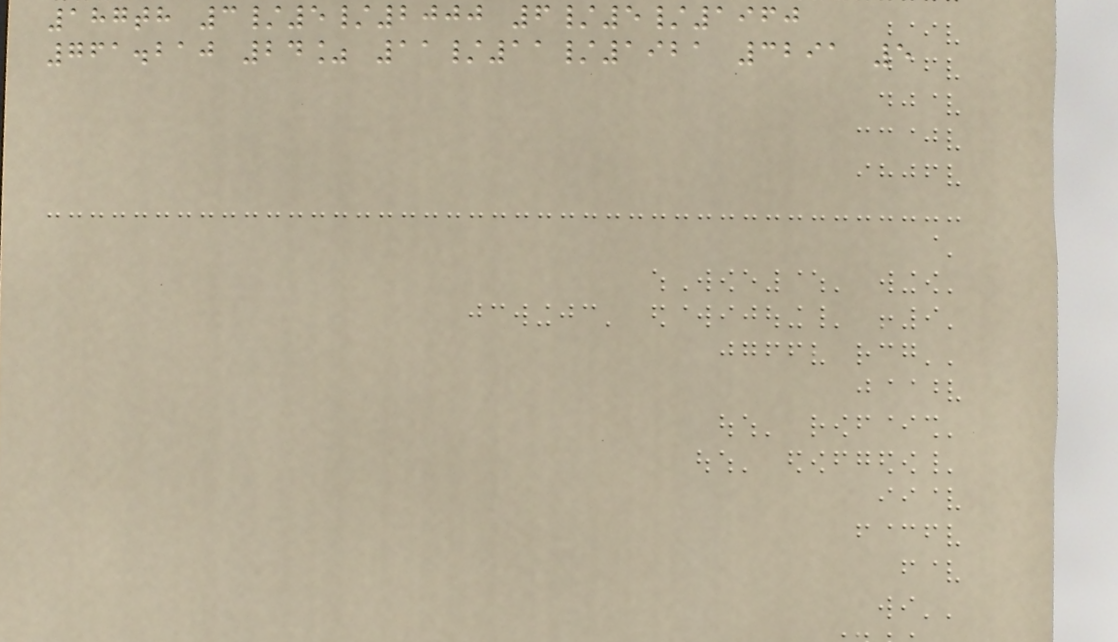187th 3/5/2000 6/5/1960
761.210 24% 11/11/1921 3291 5
